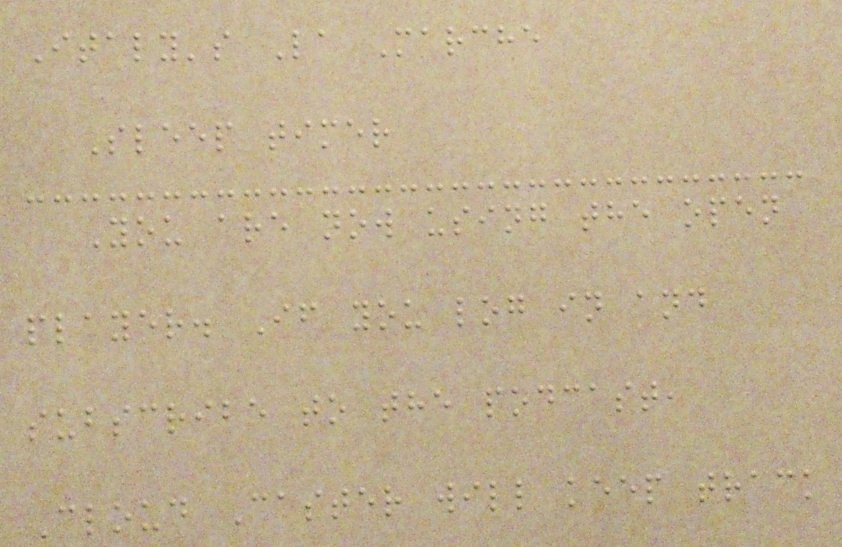Italy's La Marche
Sleep timer
You are now using the open
player. If you log in and
subscribe to the podcast,
Cloud Caster will keep track
